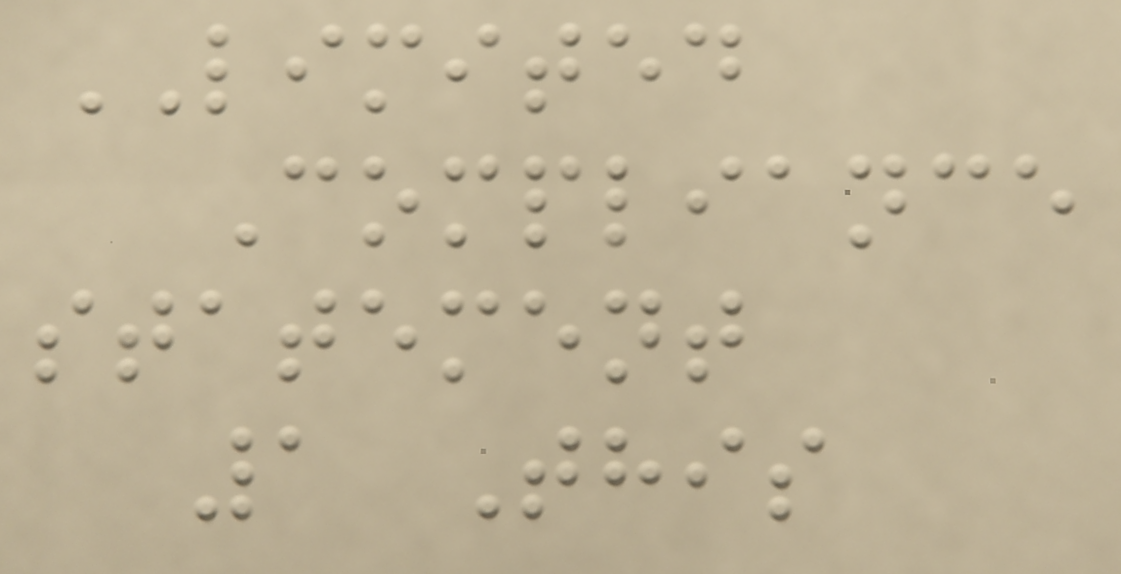LIMITED
Compliance
statement
1 This
